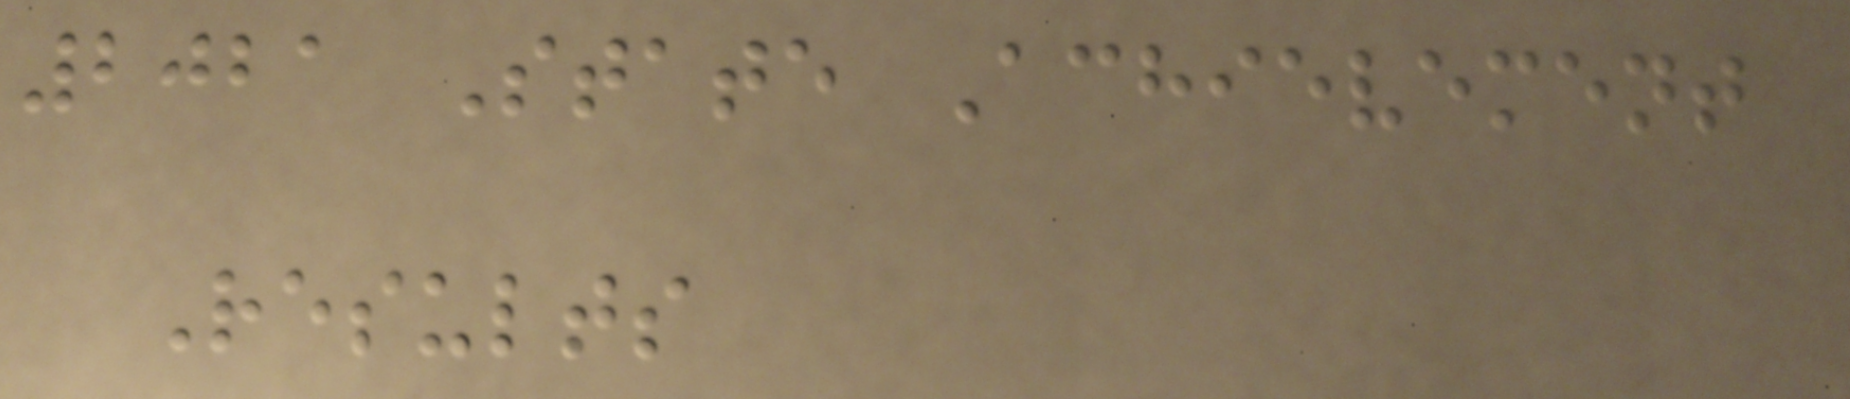2021 State Achievement
Results
